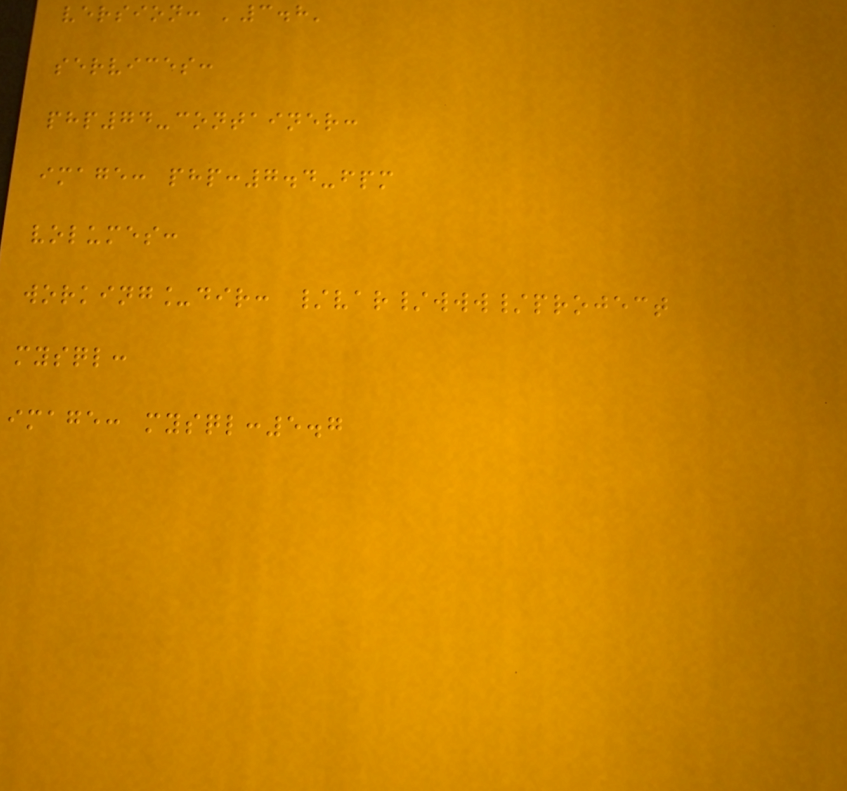version: '3.8'
services:
php74-container:
image: php:7.4-fpm
volumes:
working_dir: /var/www/project
mysql:
image: mysql:5.7
